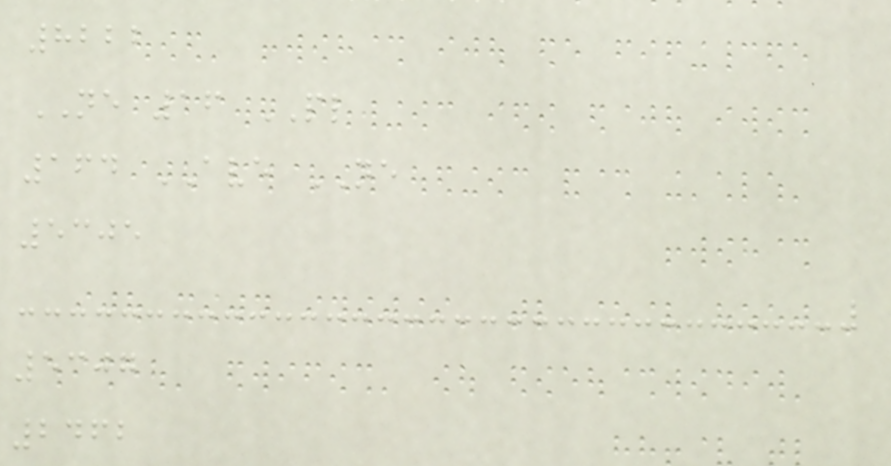8222
NE 16 PL
164 AVE NE
5305
5307
2462
